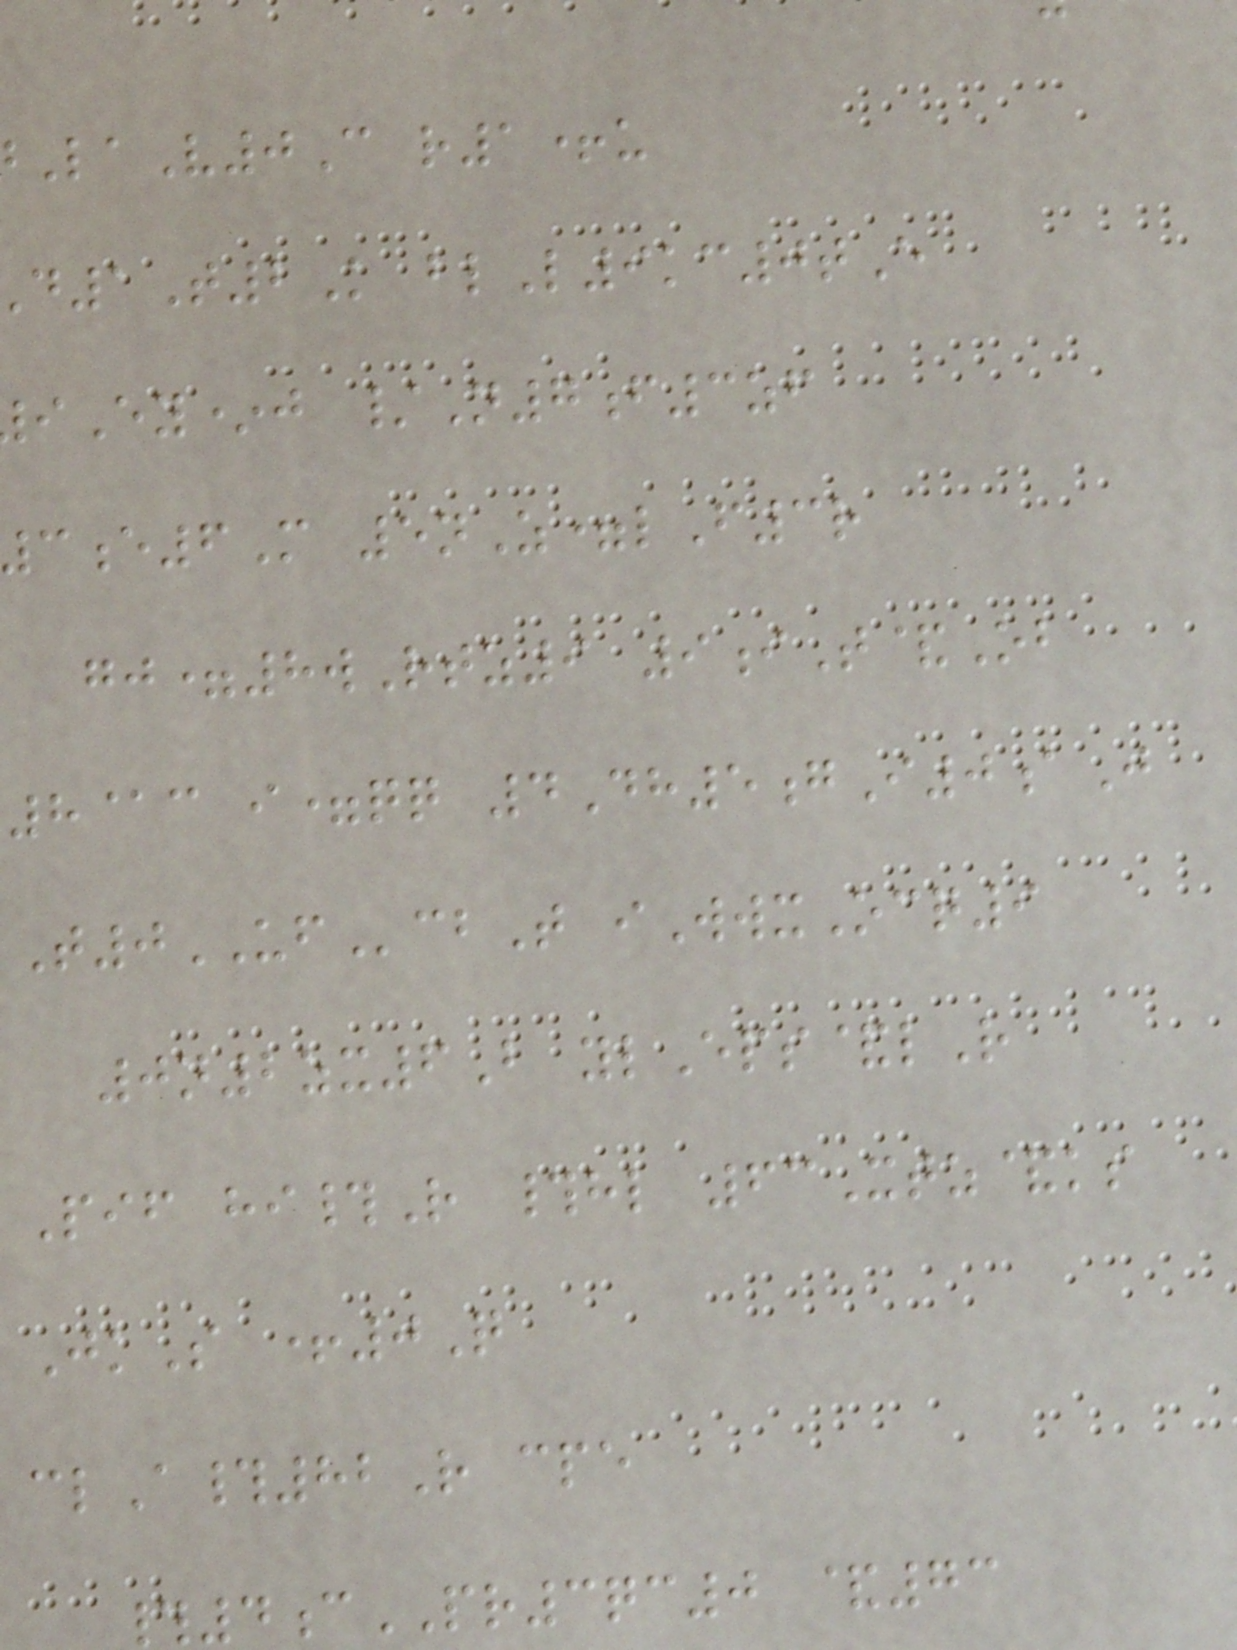LaV0C r1+u
1T2K blL9kc0tE
Ey*j /N7f3zf
e6M 5nZ=lF3r
gj=8wRtz9 9iT&Ob
8@c i=qq 4Dh5gI0aJ
T0UFcbT iWwxOcq9
0n2zx6B ylEps&lR
Pif hi#R #hl 63Xtz&ks
JkS +0Q
clA#82R cpe
#4cPR3qc0 &73
